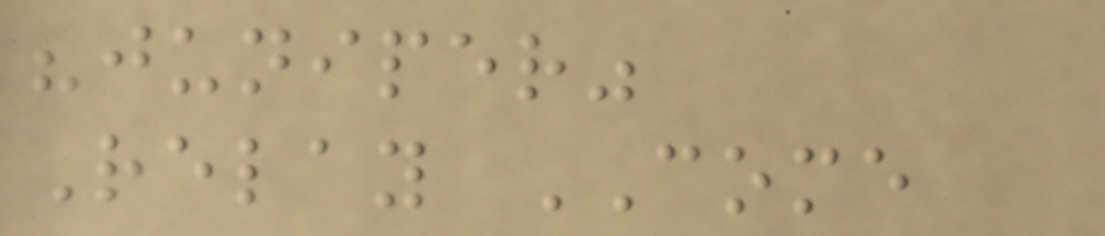"juniper"
Relay COME
